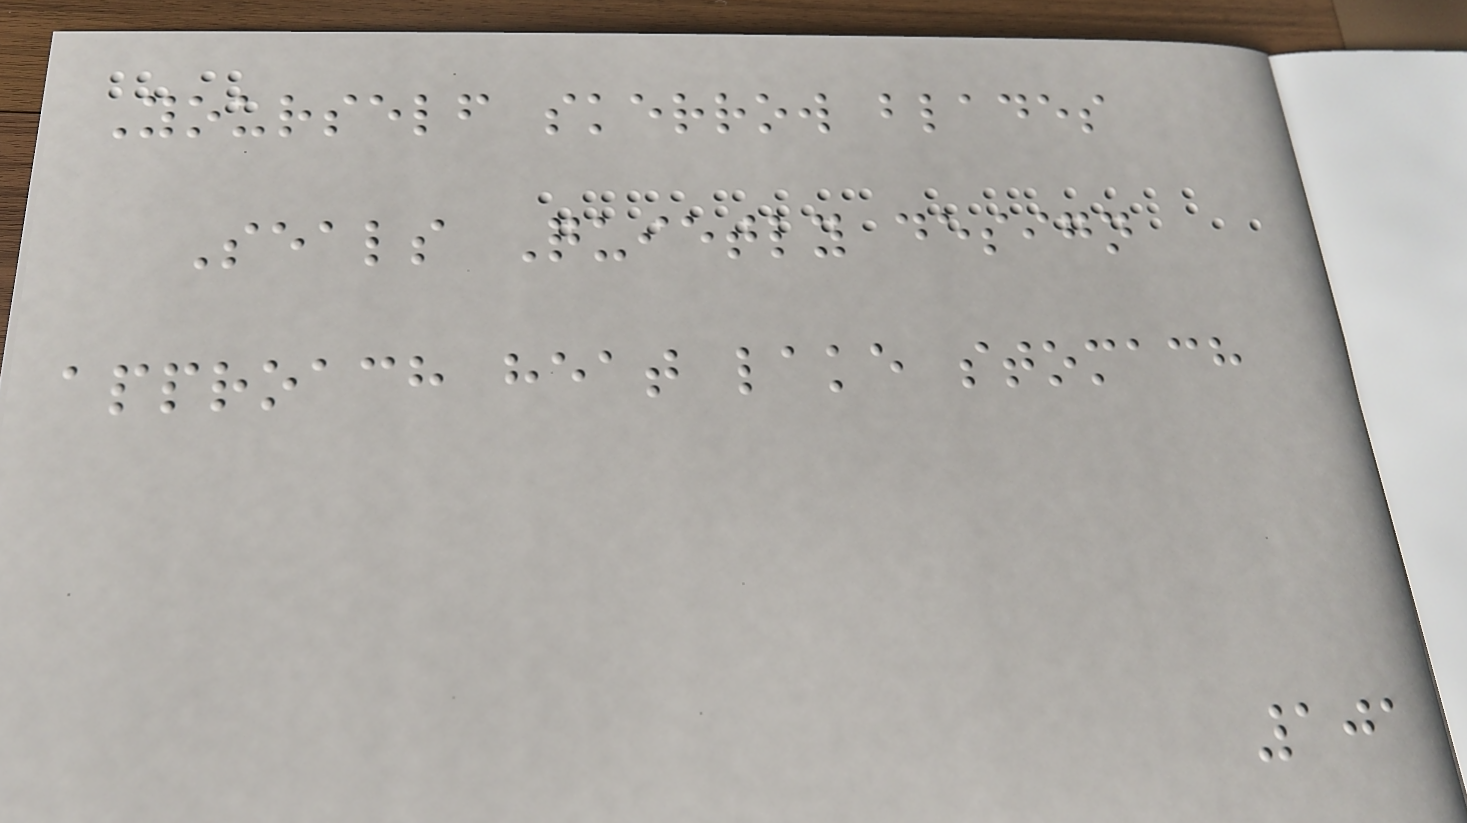Yourself skerrow blades
Seals Quietly design
approach heat lake stomach
101
